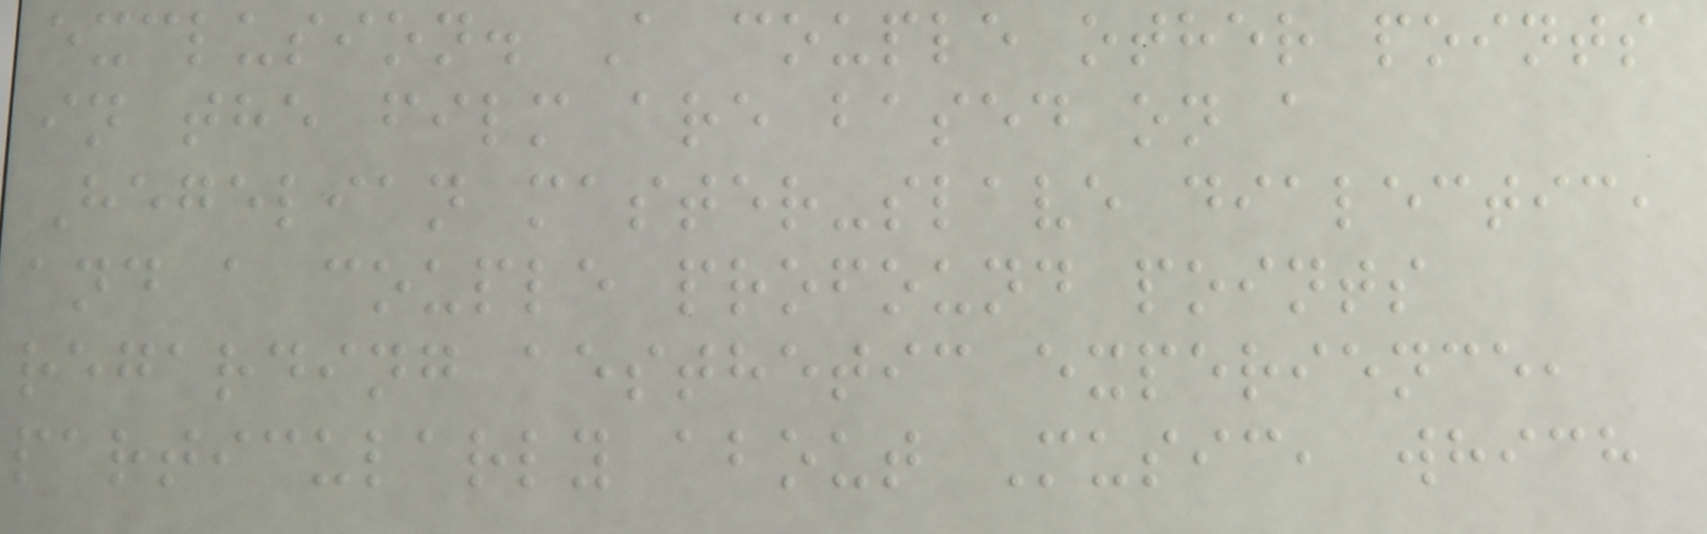exclusion. A couple other points
in the film are based on a
Hegelian master-slave dialectic,
and a couple profound points
regarding aesthetic experience,
particularly about Music, which
